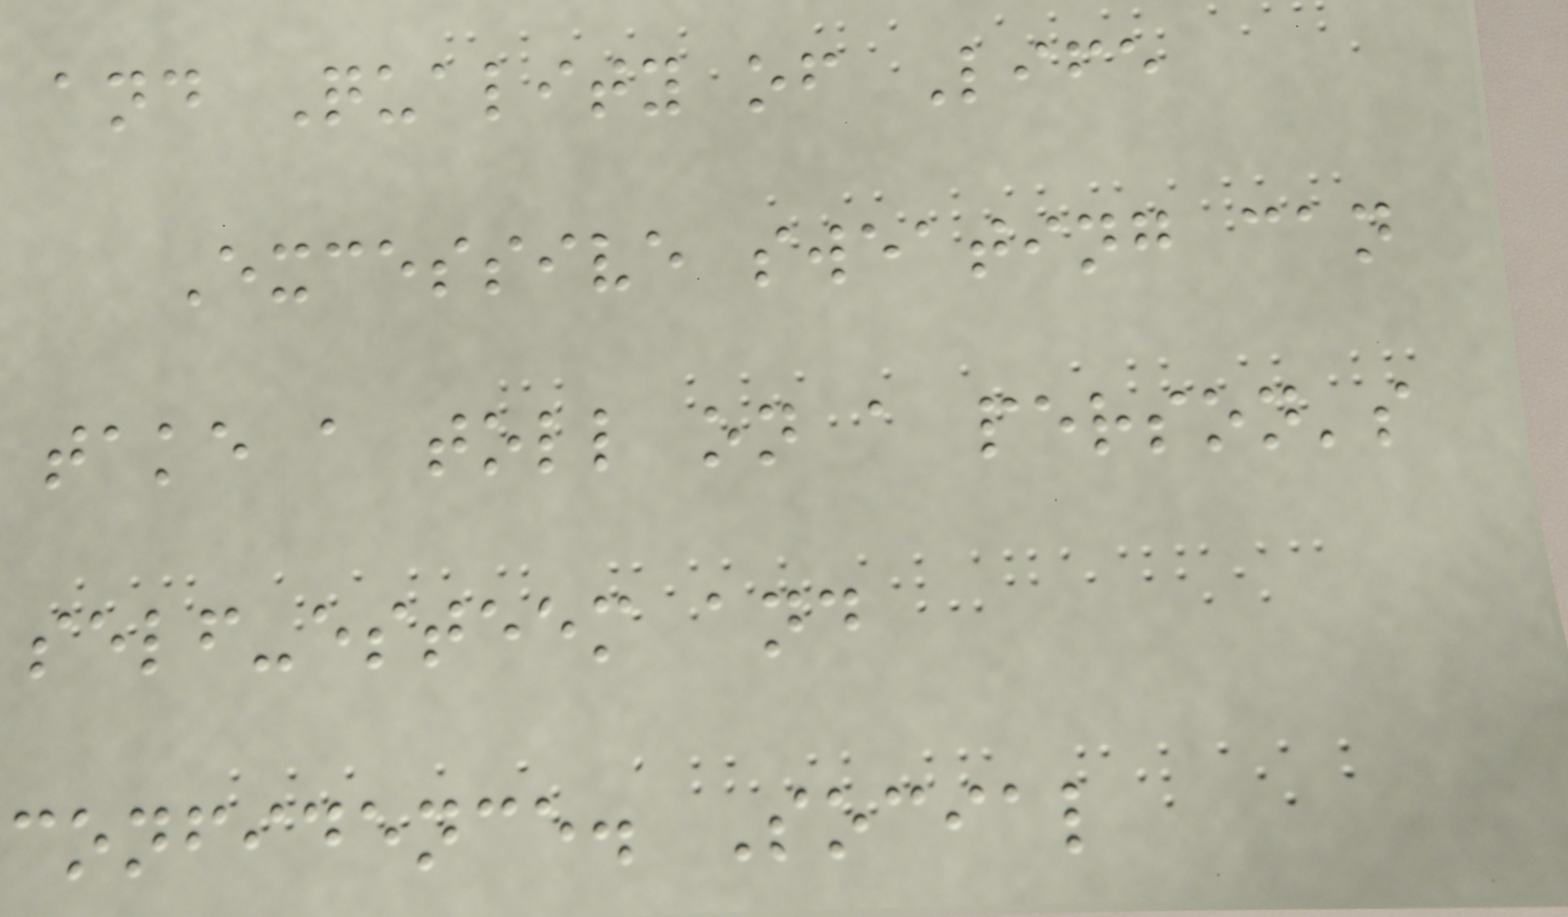and Quality of Life
Excessive sweating can
take a toll on a person's
self-esteem and
confidence. Social
